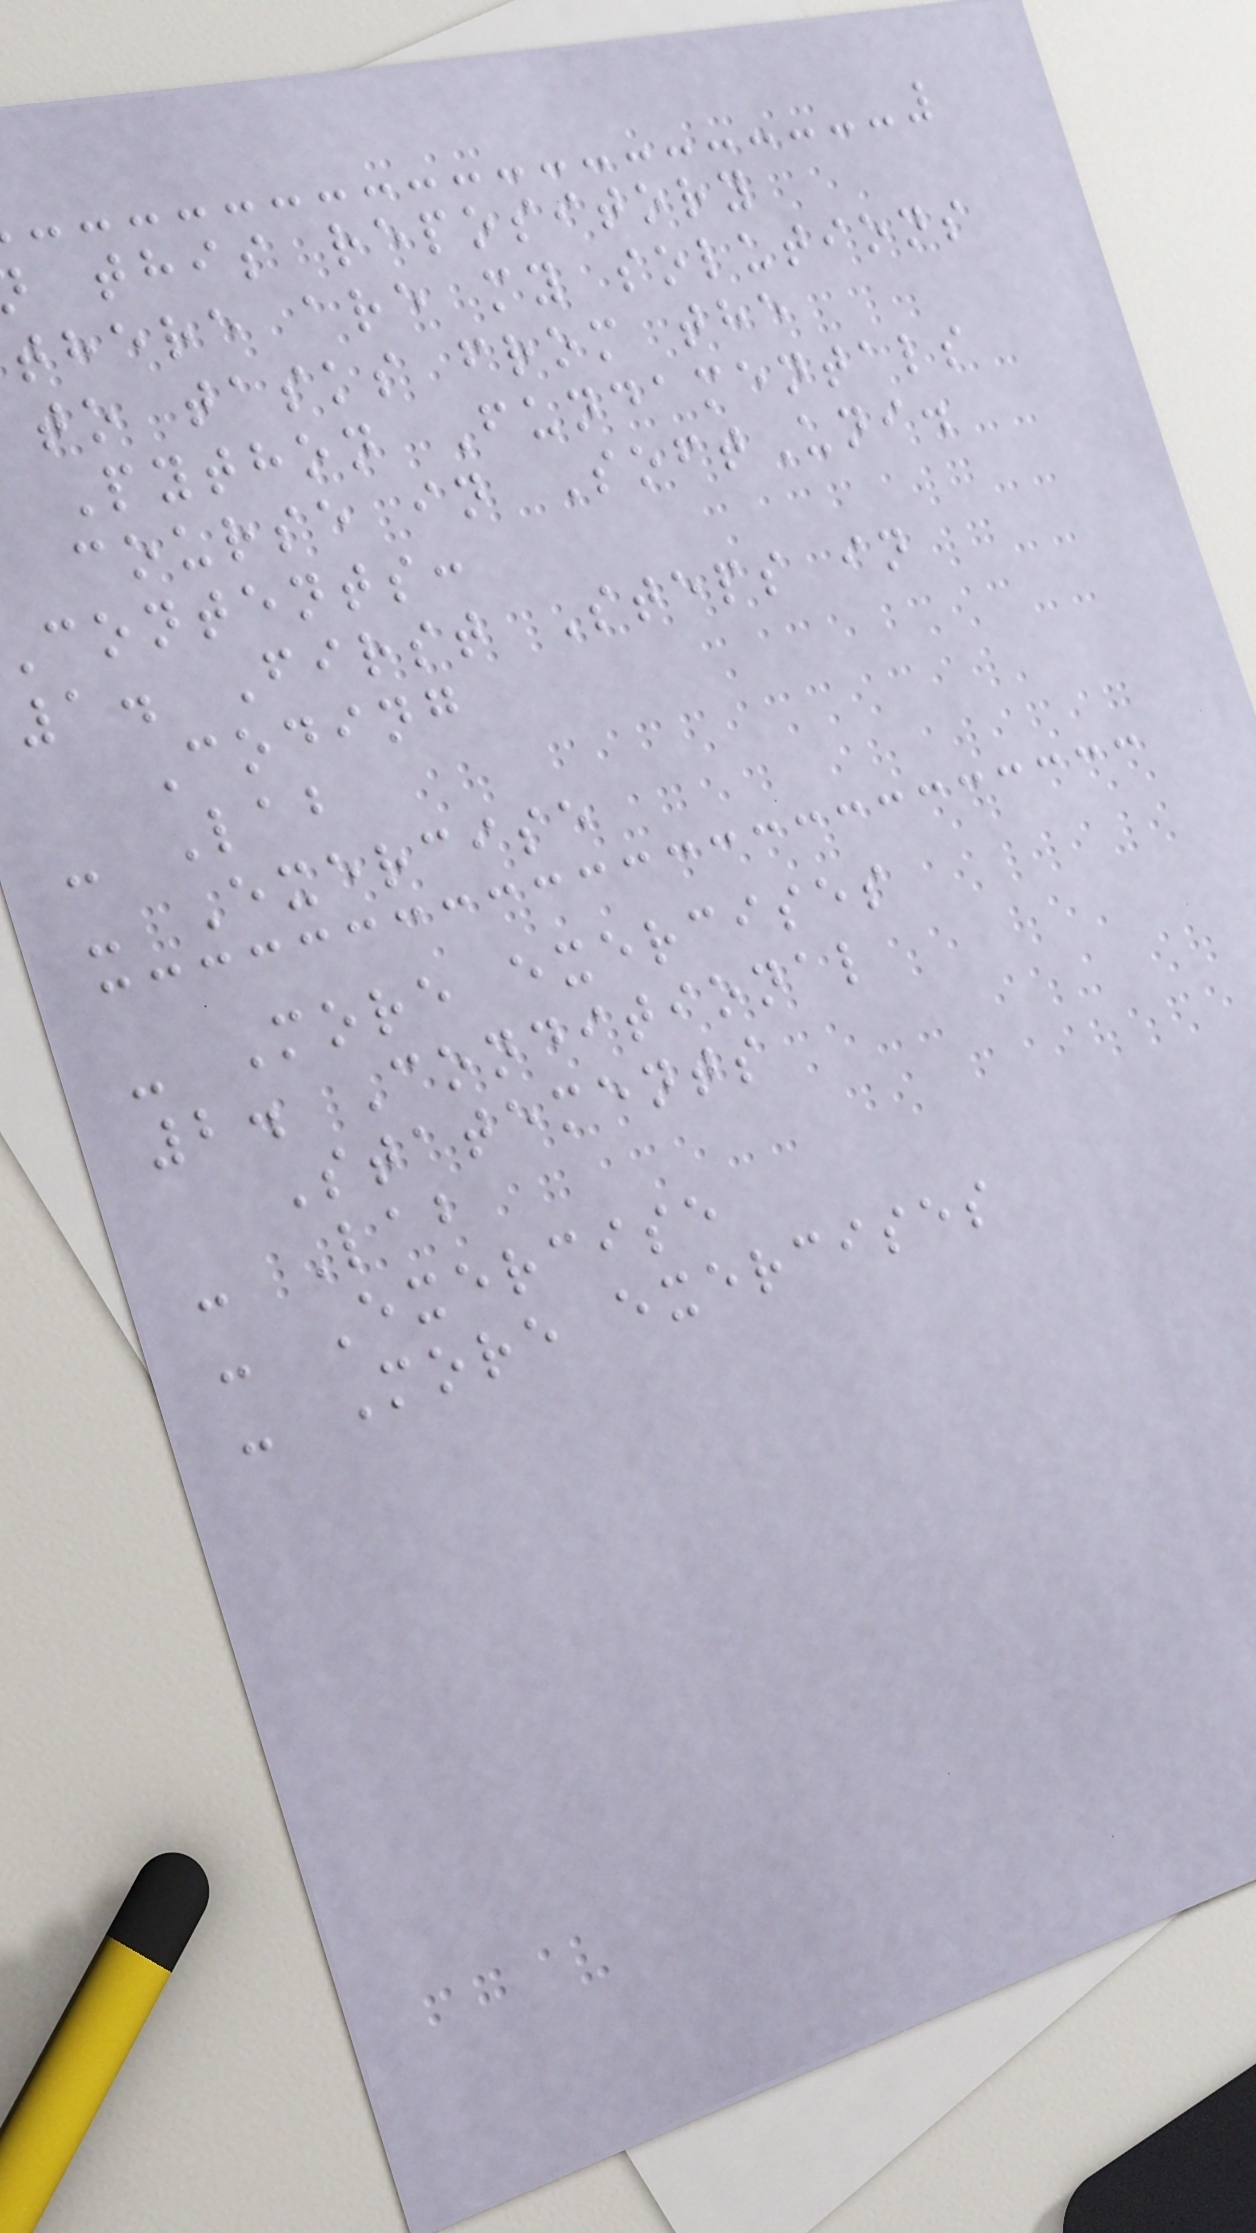this repository
there are my solutions
to tasks from the
Python Fundamentals
course in SoftUni.
contents:
1. First Steps in
Coding
- Lab
- Exercise
- More exercises
2. Conditional
Statements
- Lab
- Exercise
- More exercises
